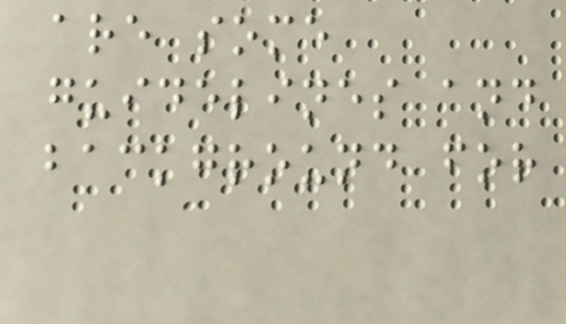are some
guidelines and
background for
